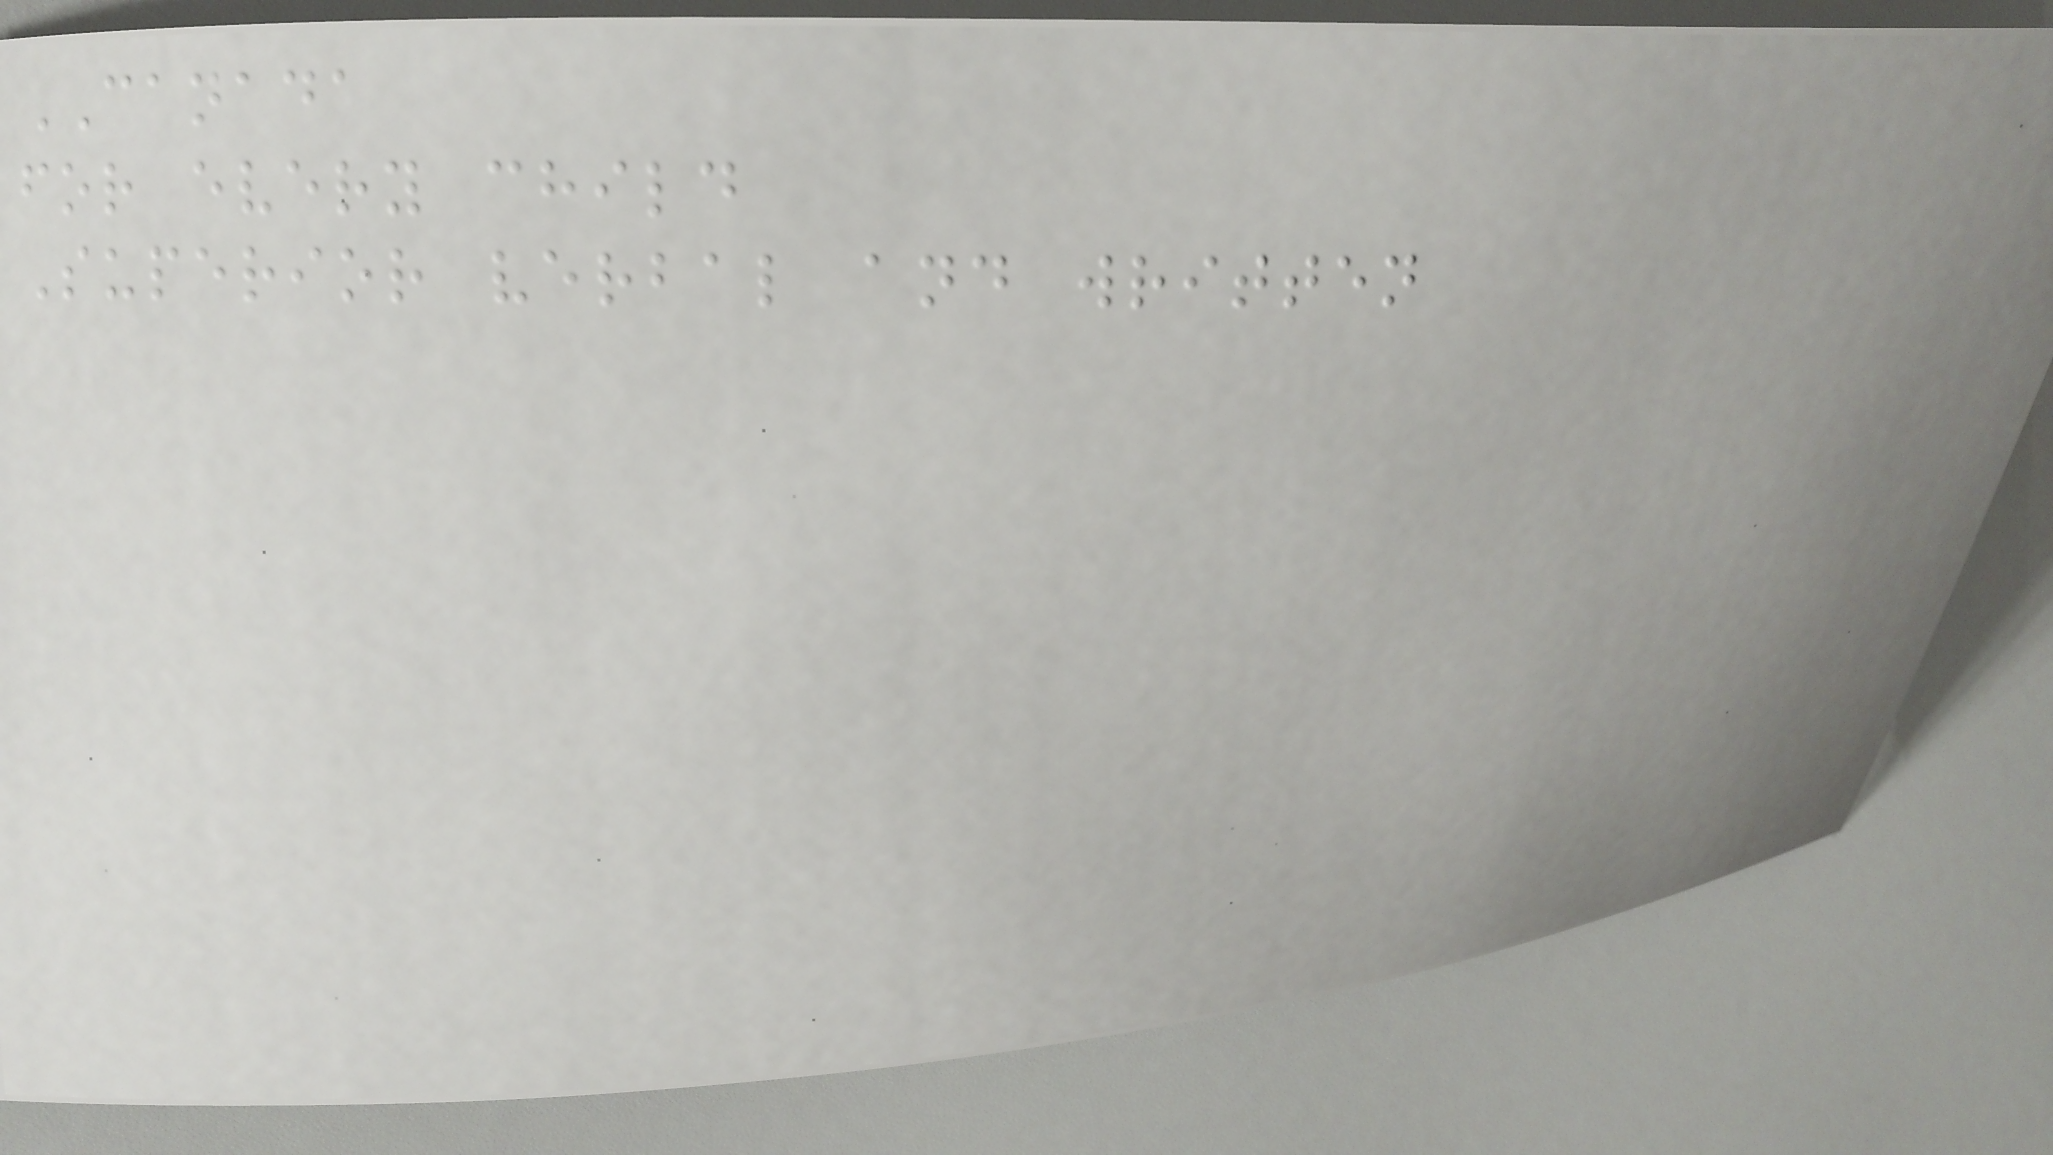CANADA
for every child
Superior verbal and written
